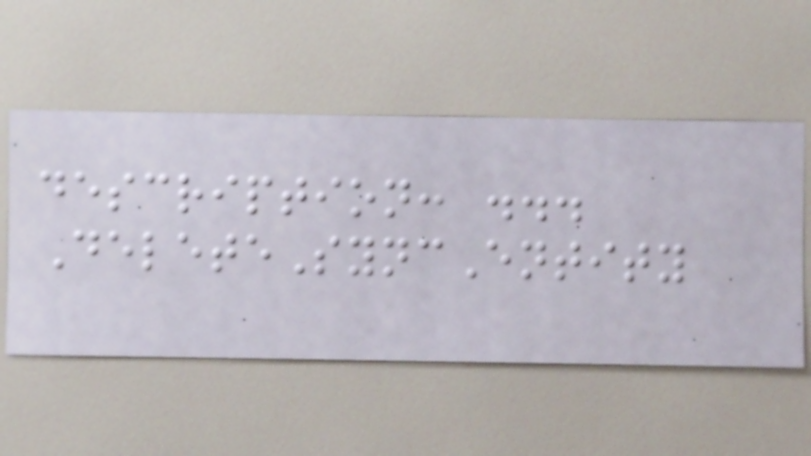description: ...
DeleteSyncEntity
